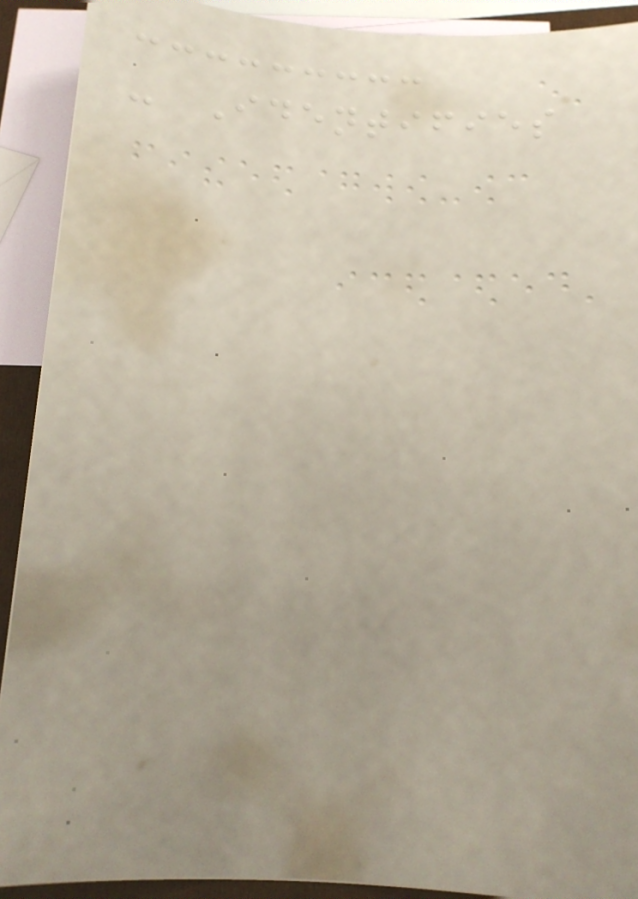- Identifies
